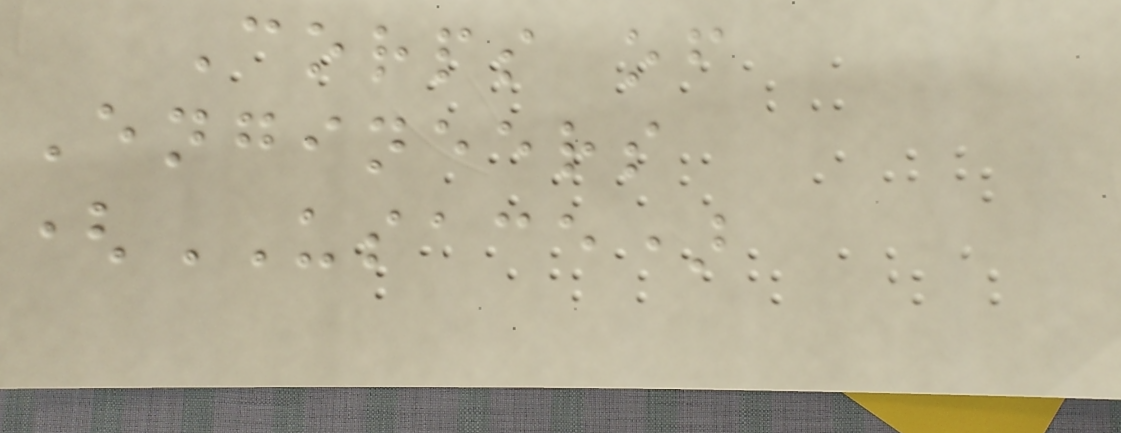Corps of
Engineers
(USACE)
